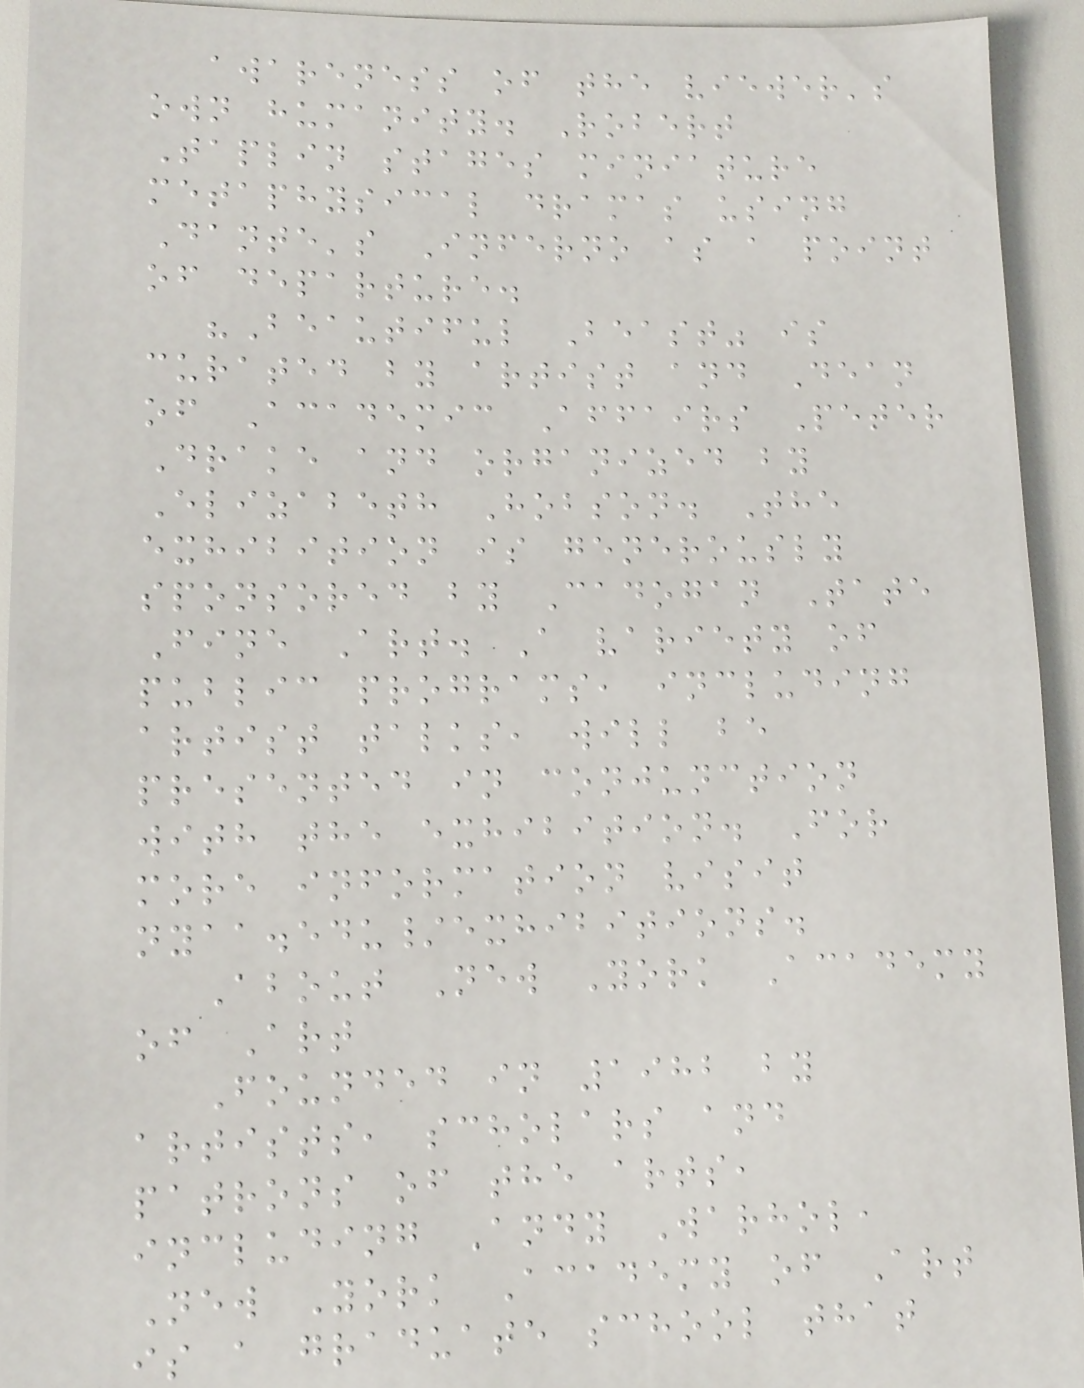awareness of the viewer's
own humanity. Robert
Taplin stages miniature
metaphysical dramas using
Dante's Inferno as a point
of departure.
"Beautiful Beast" is
curated by artist and Dean
of Academic Affairs Peter
Drake and organized by
Elizabeth Hobson. The
exhibition is generously
sponsored by Cadogan Tate
Fine Art. A variety of
public programs, including
artist talks, will be
presented in conjunction
with the exhibition. For
more information visit
nyaa.edu/exhibitions.
About New York Academy
of Art
Founded in 1982 by
artists, scholars and
patrons of the arts,
including Andy Warhol,
New York Academy of Art
is a graduate school that
